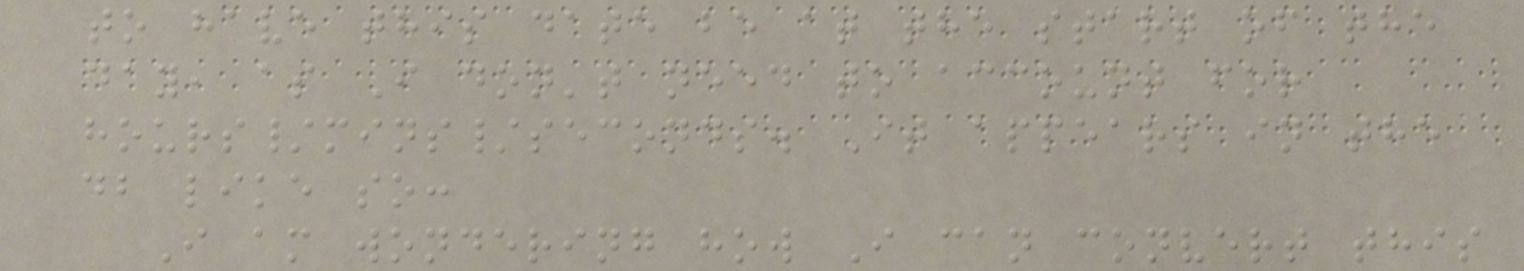to have this date be at the start of the
day, as I don't need to account for
hours/mins/seconds. It appears in the
db like so:
I am wondering how I can convert this
